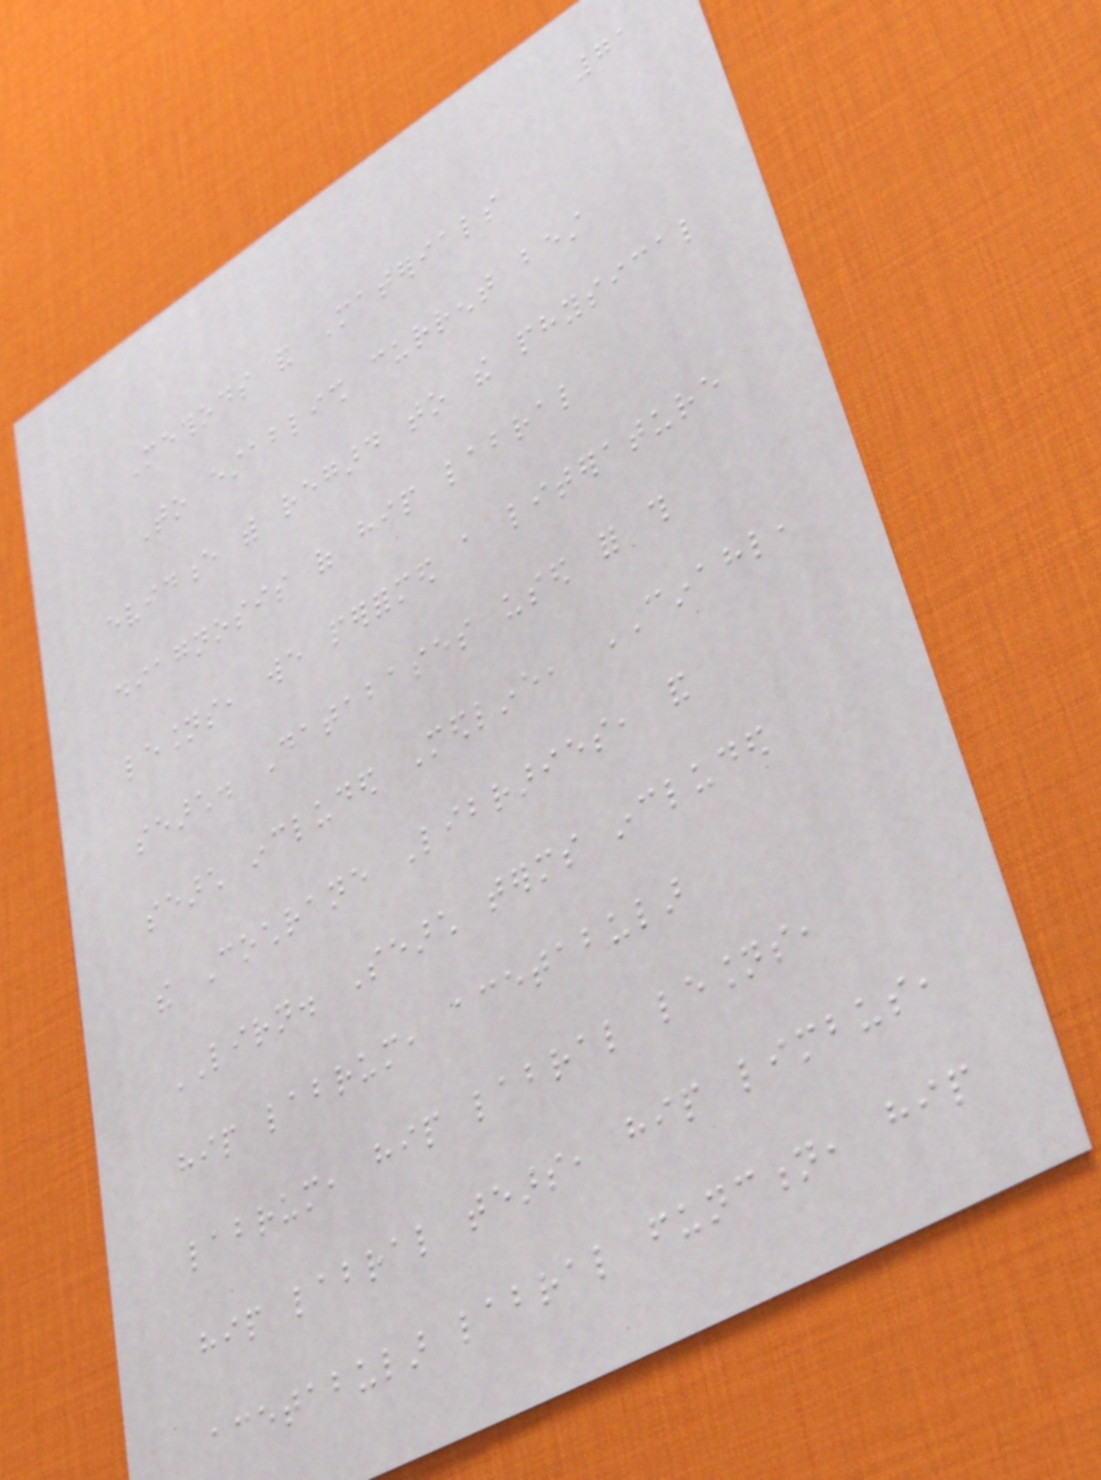71
Methods and Materials
To establish current best
evidence with regard to the physical
diagnosis of hip labral
lesions, we performed a literature
search. Databases used for this
search included Medline, CINAHL,
the Cochrane Libraries, and
LIRN. Search terms included
hip labrum, acetabular
labrum, hip labral lesions,
hip labral tears, hip limbus,
acetabular labral function, hip
